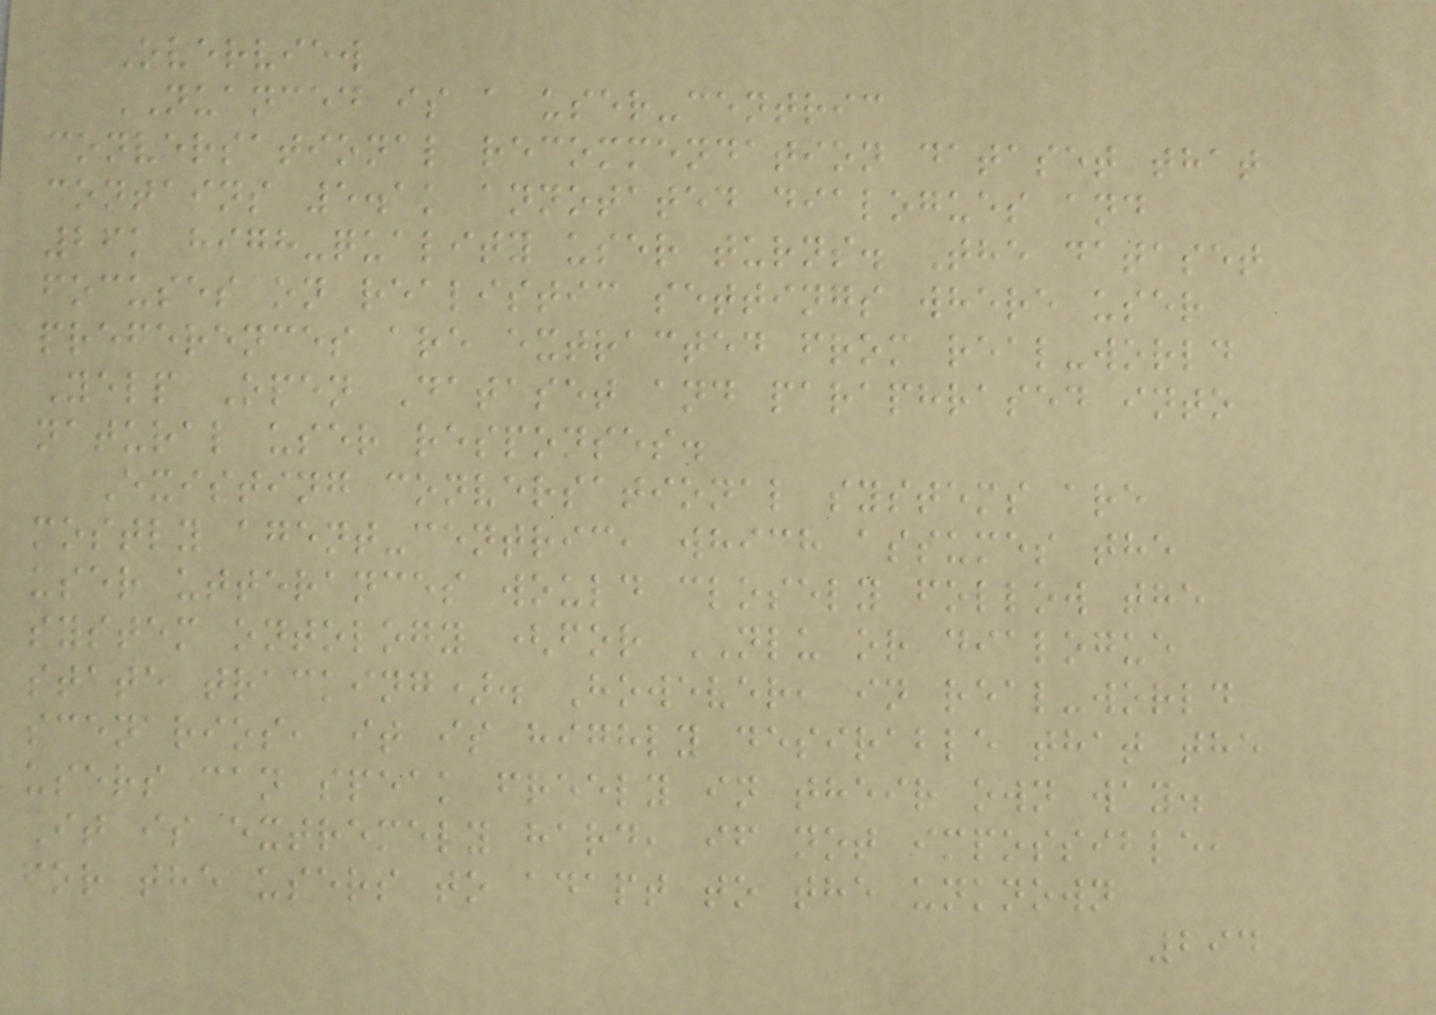Overview
NUANCED is a user-centric
conversational recommendation dataset that
contains 5.1k annotated dialogues and
26k high-quality user turns. The dataset
focuses on realistic settings where user
preferences are extracted from real-world
Yelp Open Dataset and paraphrased into
natural user responses.
Existing conversational systems are
mostly agent-centric, which assumes the
user utterances would closely follow the
system ontology (for NLU or dialogue
state tracking). However, in real-world
scenarios, it is highly desirable that the
users can speak freely in their own way.
It is extremely hard, if not impossible,
for the users to adapt to the unknown
294
